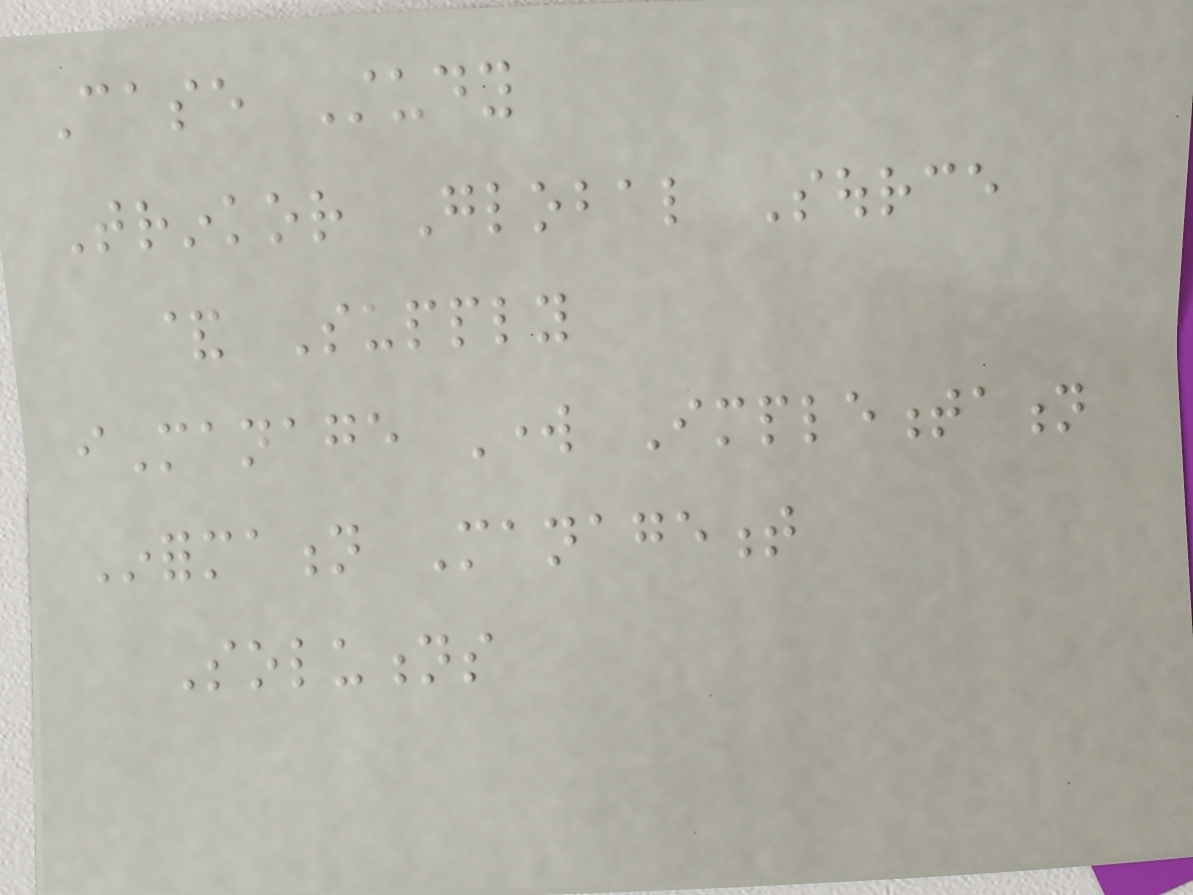Case Study
Trinkor Global Source
& Supply
iManage Work Implementation
Information Management
Solutions
